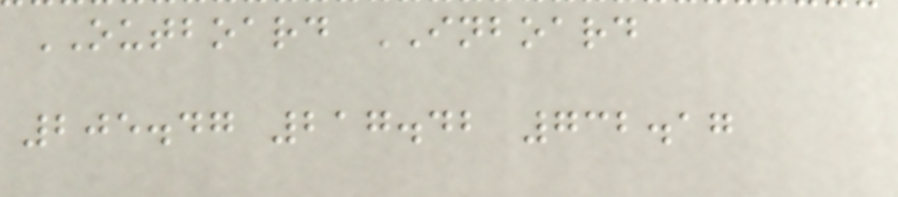OUTBOARD INBOARD
205.47 217.42 732.17
